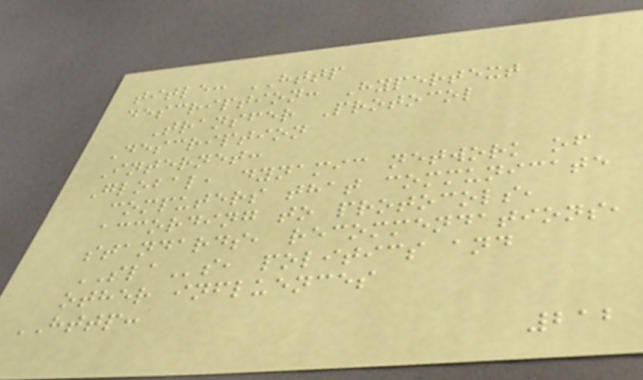title: HTTP
description: Hypertext
Transfer Protocol
Description
Internet:
Global, dynamic network of
computers that communicate
according to protocols,
standards, recommendations,
SLAs, politics and
other influences
HTTP:
212
